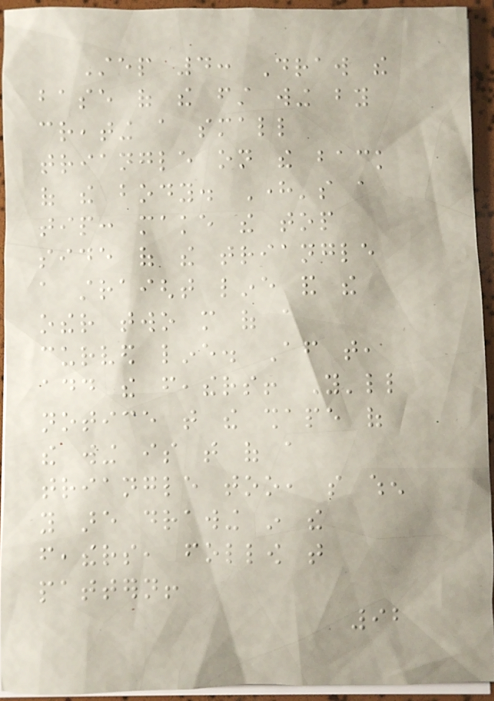Step 4: Draw the
base of the first wing by
creating a small
triangle on the back
of the body. Here's a
tip: make the top
side of the triangle
a straight line and the
other two more of a
curved line. After that,
add the feathers! You'll
notice that the shape of
the wing is that of a
triangle too, so when
you are drawing in the
feathers, follow that
pattern!
92
